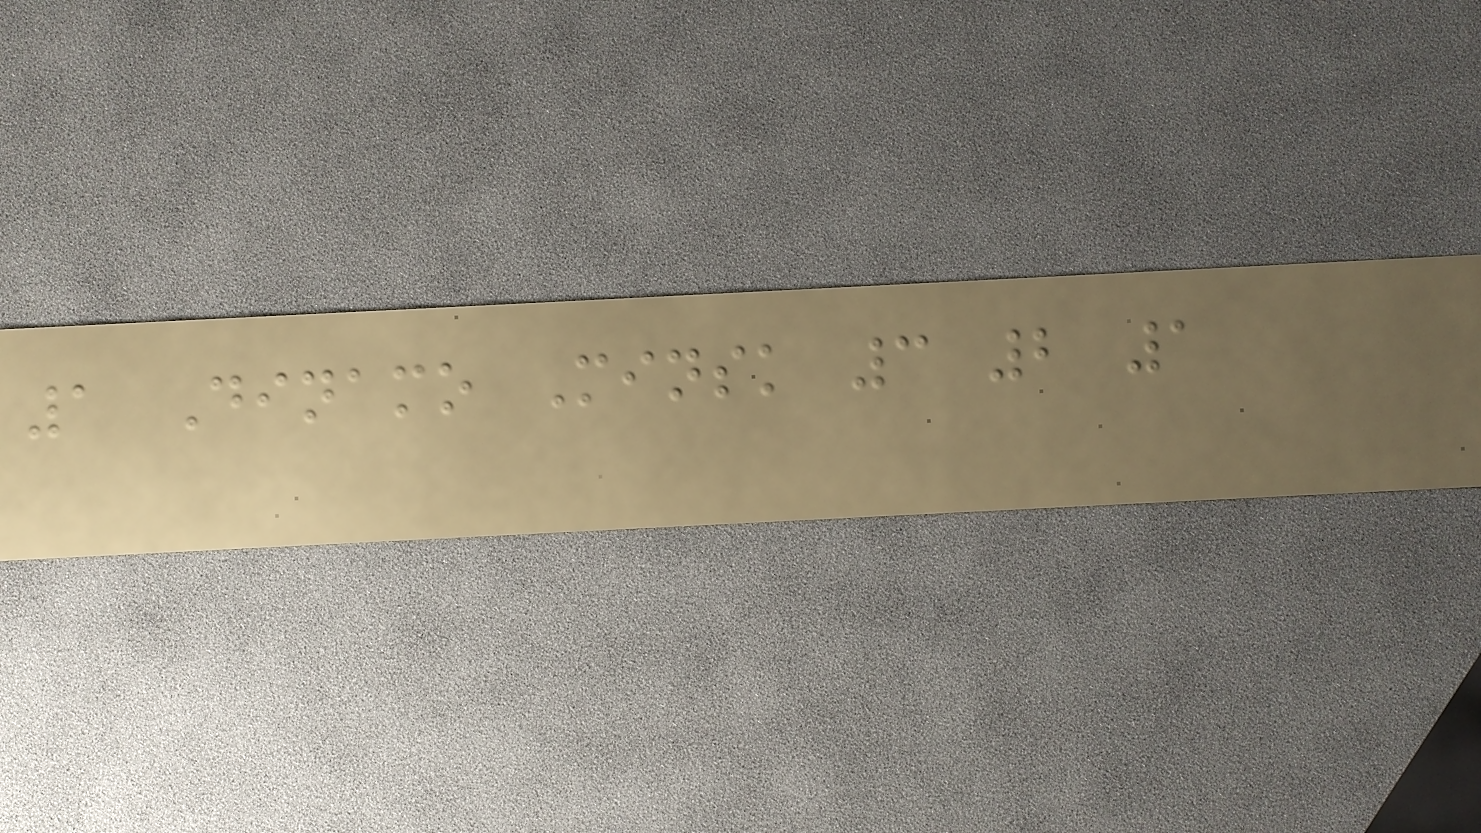1 Dinamo Minsk 3 2 1
